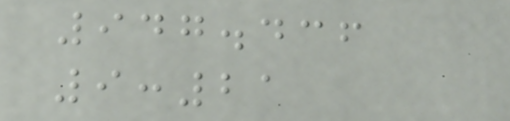947.436
9:21
